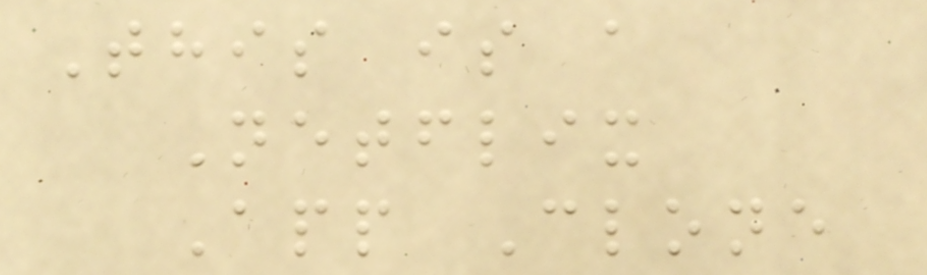This is a
Netflix
App Clone
